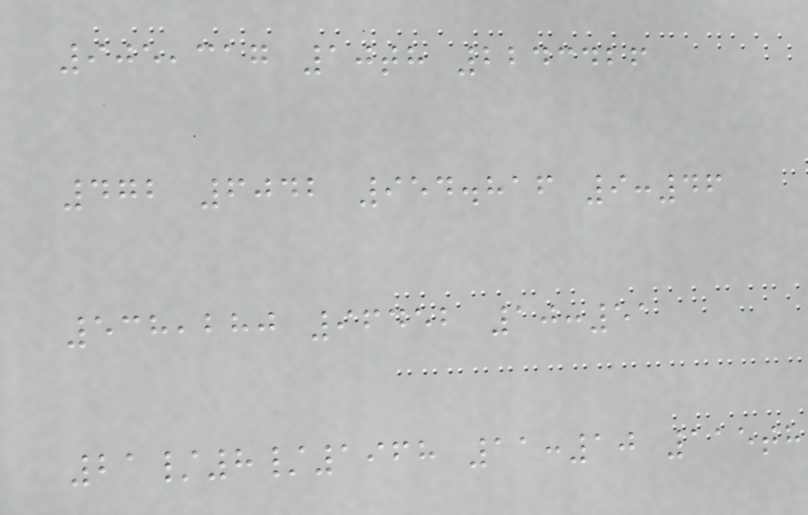905,317 10th 2243426
472 6042 954.816 9:46
538,280 96452 10:51
21/8/1968 11:10 115th
